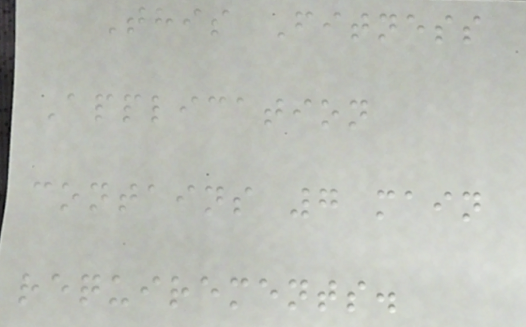This Fitness
Application
contains 7 main
requirements.
